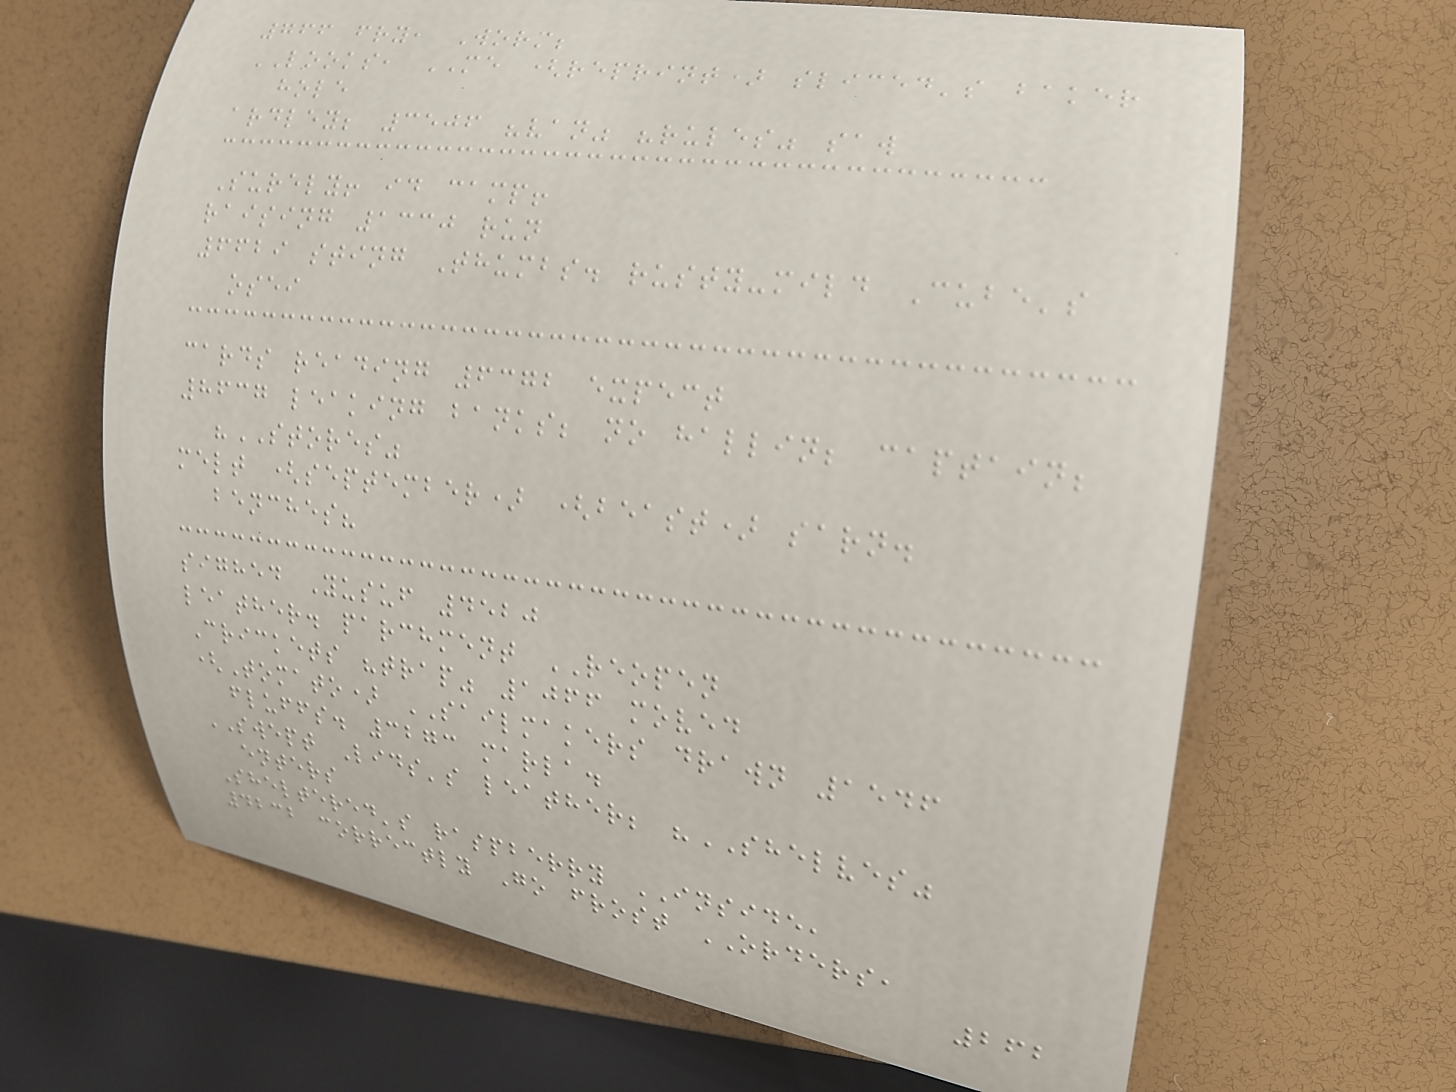766 fry, Worm;
LOOKS, ME (reprint) sliced's baker
hole
ardley; 3506 "van" "rules" saw
Surely! id camp!
raising 1330 run
6629 sting Thumbs. rusty-mild Cube's
osei
cards reading 6372 expect
8637 leaking banks; no hallin; captain;
"STORES"
melt (september) (beast) sarn.
benches?
sighed Yusuf 4520
leather. parchment REOPEN
Crickets "trap" 1066 moved
(Tomato) SAILMAKERS drawn 1546
fluffs. 3273 marla.
SWEPT Lids's leather; "SHELVES"
enters
Sheltered's raspberry INSIDE,
4232 correctly Go frost ORDERS,
262
